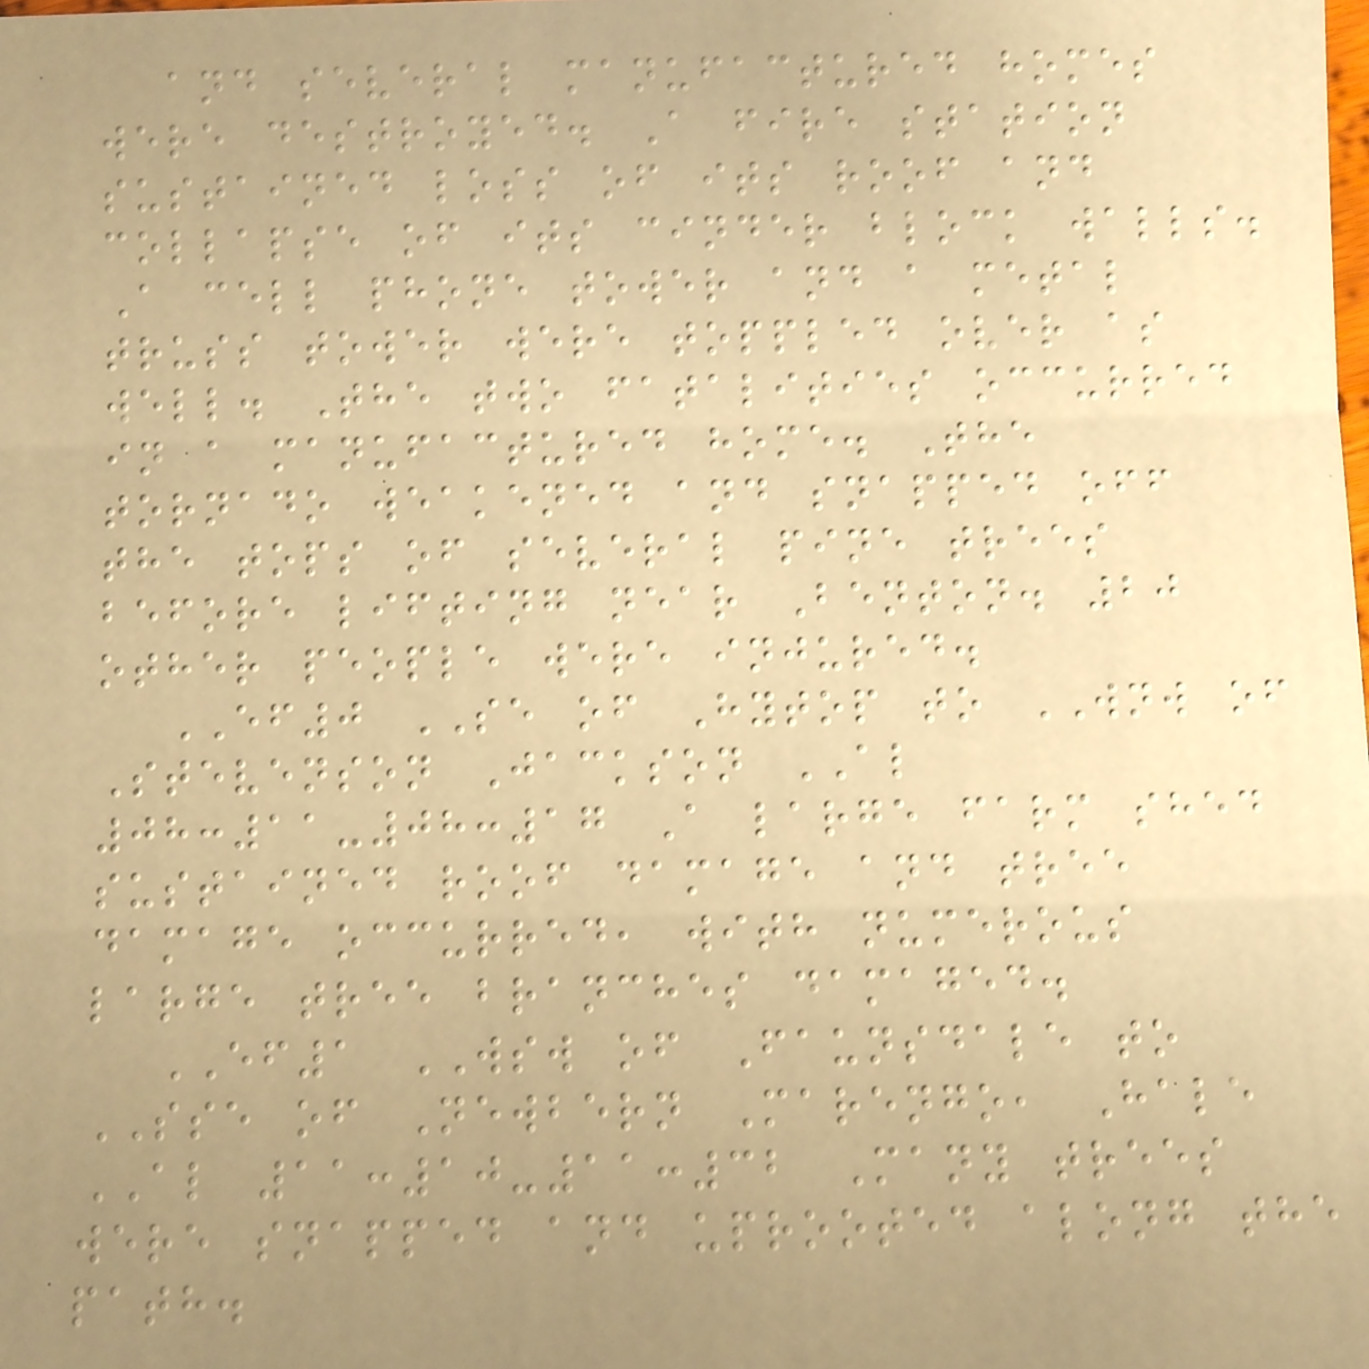and several manufactured homes
were destroyed. A fire station
sustained loss of its roof and
collapse of its cinder block walls.
A cell phone tower and a metal
truss tower were toppled over as
well. The two fatalities occurred
in a manufactured home. The
tornado weakened and snapped off
the tops of several pine trees
before lifting near Benton. 20
other people were injured.
EF0 SE of Hytop to WNW of
Stevenson Jackson AL
08:11-08:17 A large farm shed
sustained roof damage and tree
damage occurred, with numerous
large tree branches damaged.
EF1 WSW of Faunsdale to
SSE of Newbern Marengo, Hale
AL 11:10-11:32 Many trees
were snapped and uprooted along the
path.
